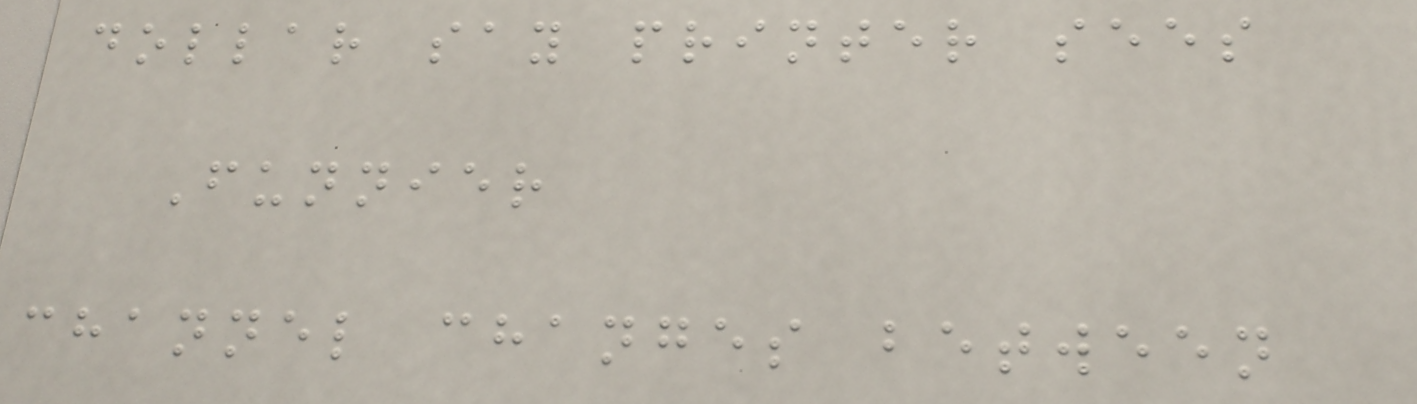dollar say printer sees
Funnier
channel changes between
